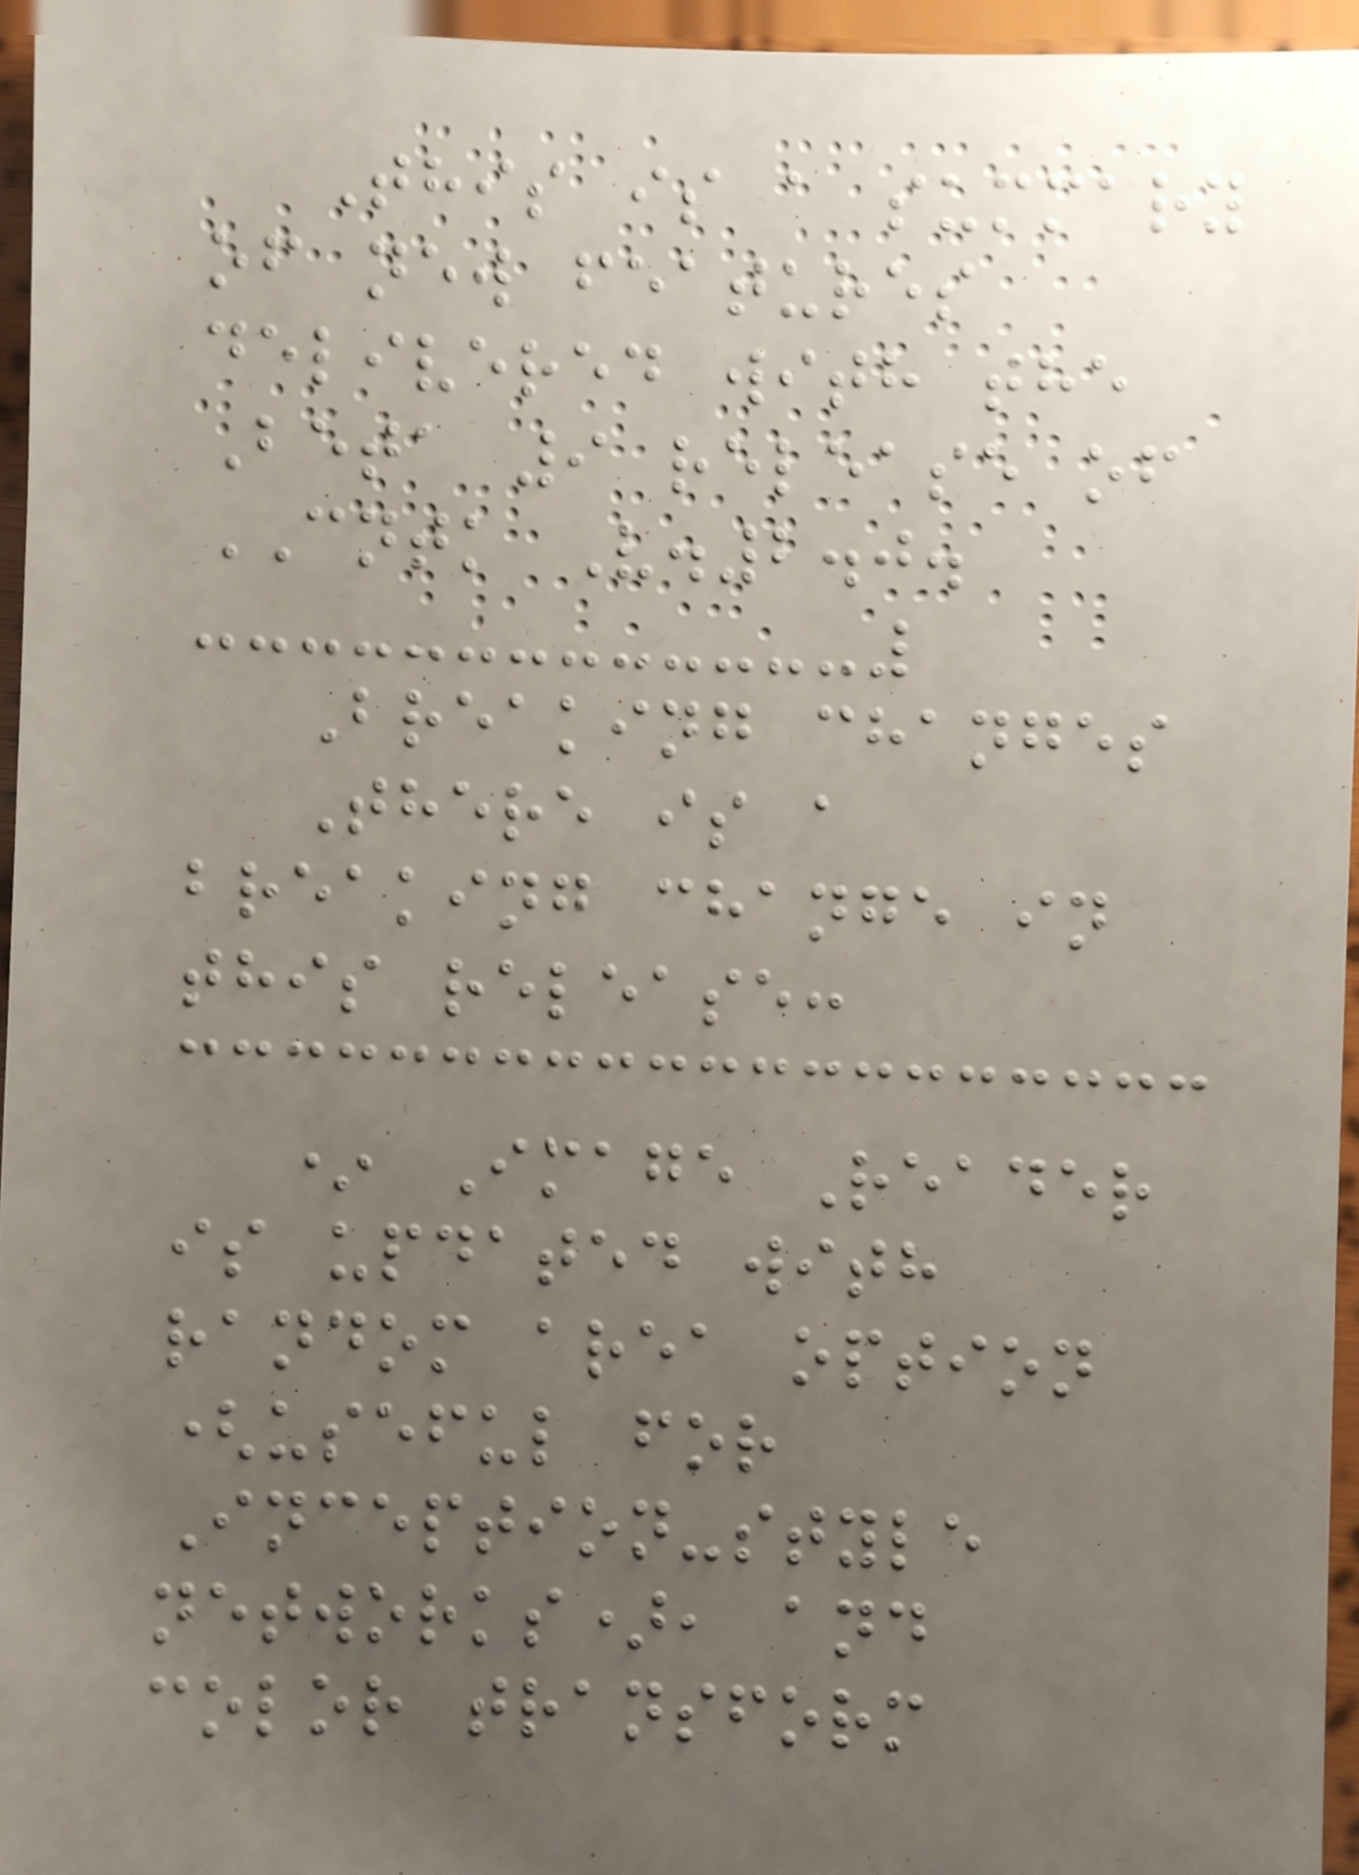This is a summary
of new features
delivered with the
Beta 9 release of
CNTK V.2.0.
Breaking changes
There is a
breaking change in
this release:
* Image Reader
is updated with
random area option
(useful for
Inception-style
networks), and
color transform
